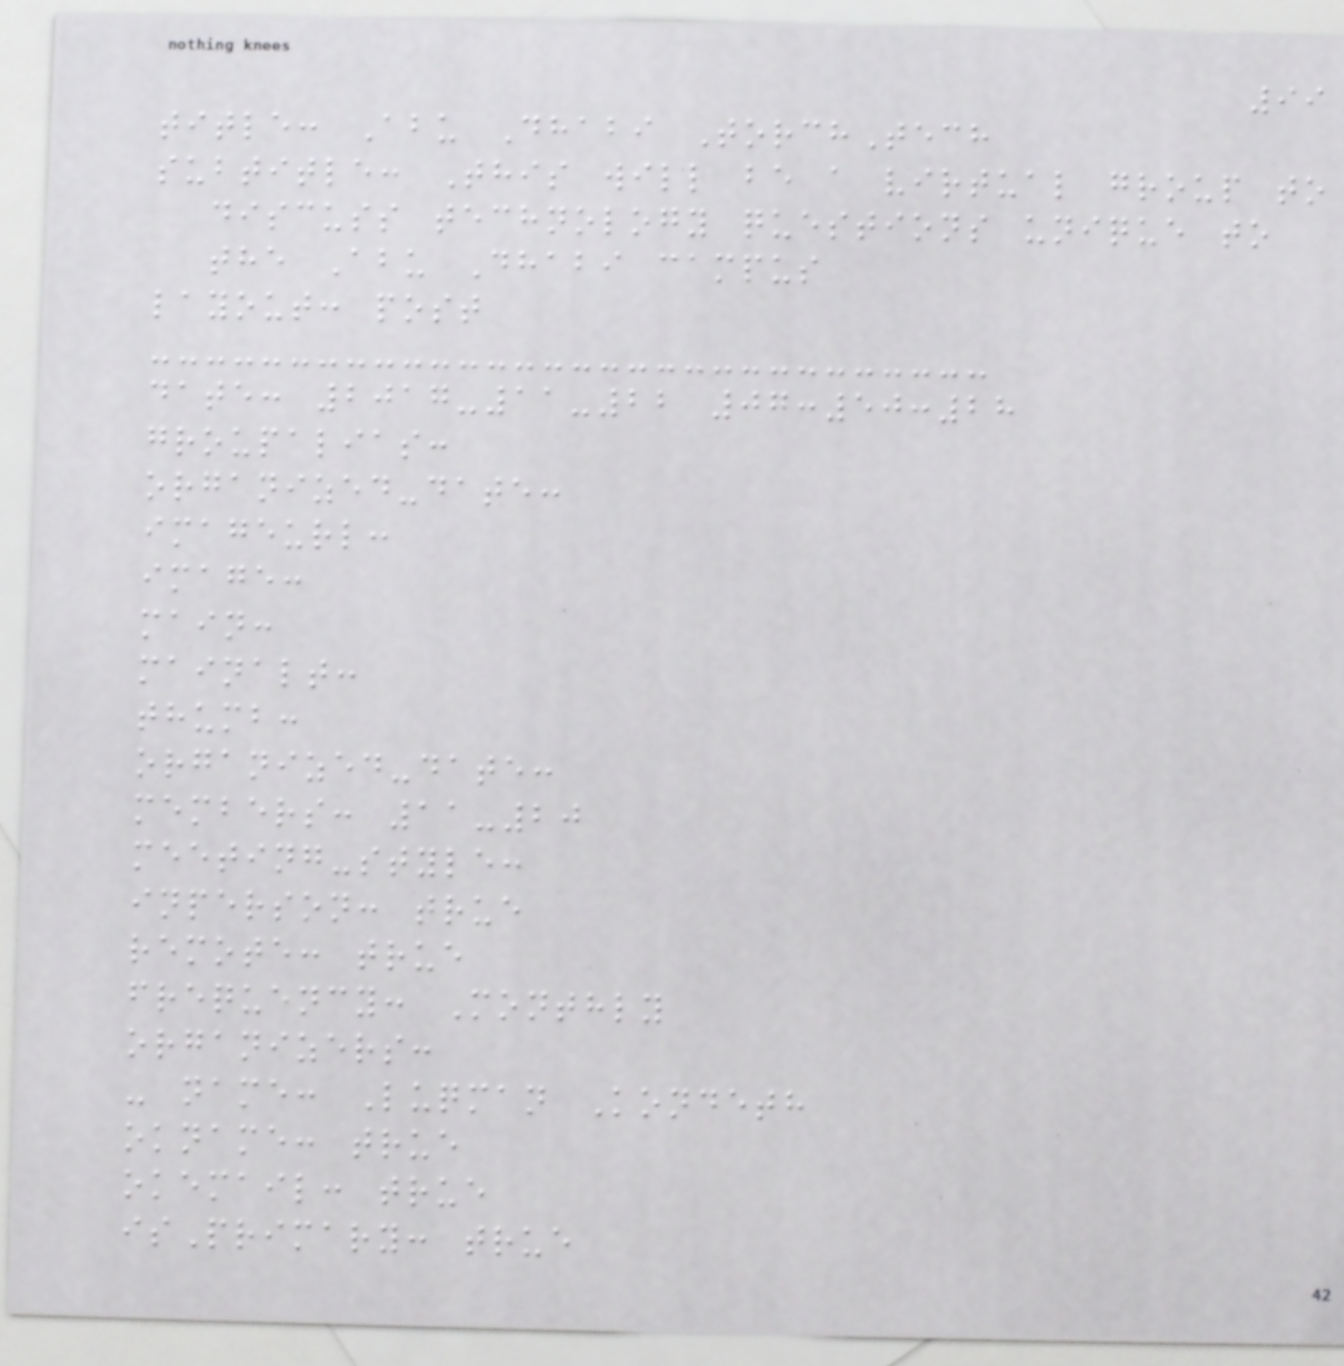99
title: Abu Dhabi TorchTech
subtitle: This will be a virtual group to
discuss technology questions unique to
the Abu Dhabi campus
layout: post
date: 2017-11-22 07:50:28
groupalias:
organized-date:
imageurl:
image:
main:
mainalt:
thumb:
organized-date:
members: 11-20
meeting-style:
inperson: true
remote: true
frequency: Monthly
organizers:
- name: Luqman Kondeth
okname: true
okemail: true
isPrimary: true
